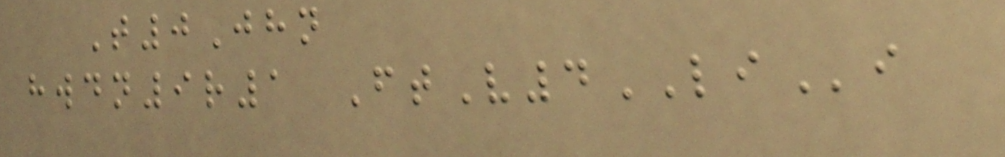T0Jhn
hwdn9r1 FtV4LIi
